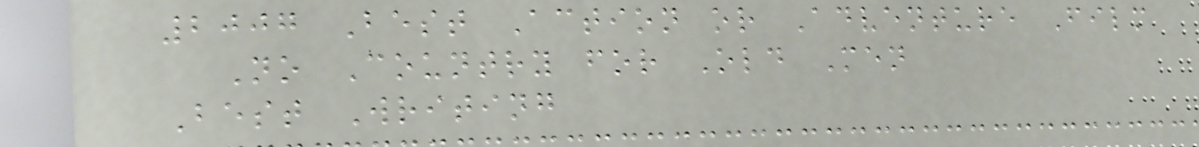2007 Best Action or Adventure Film
No Country for Old Men
Best Writing
